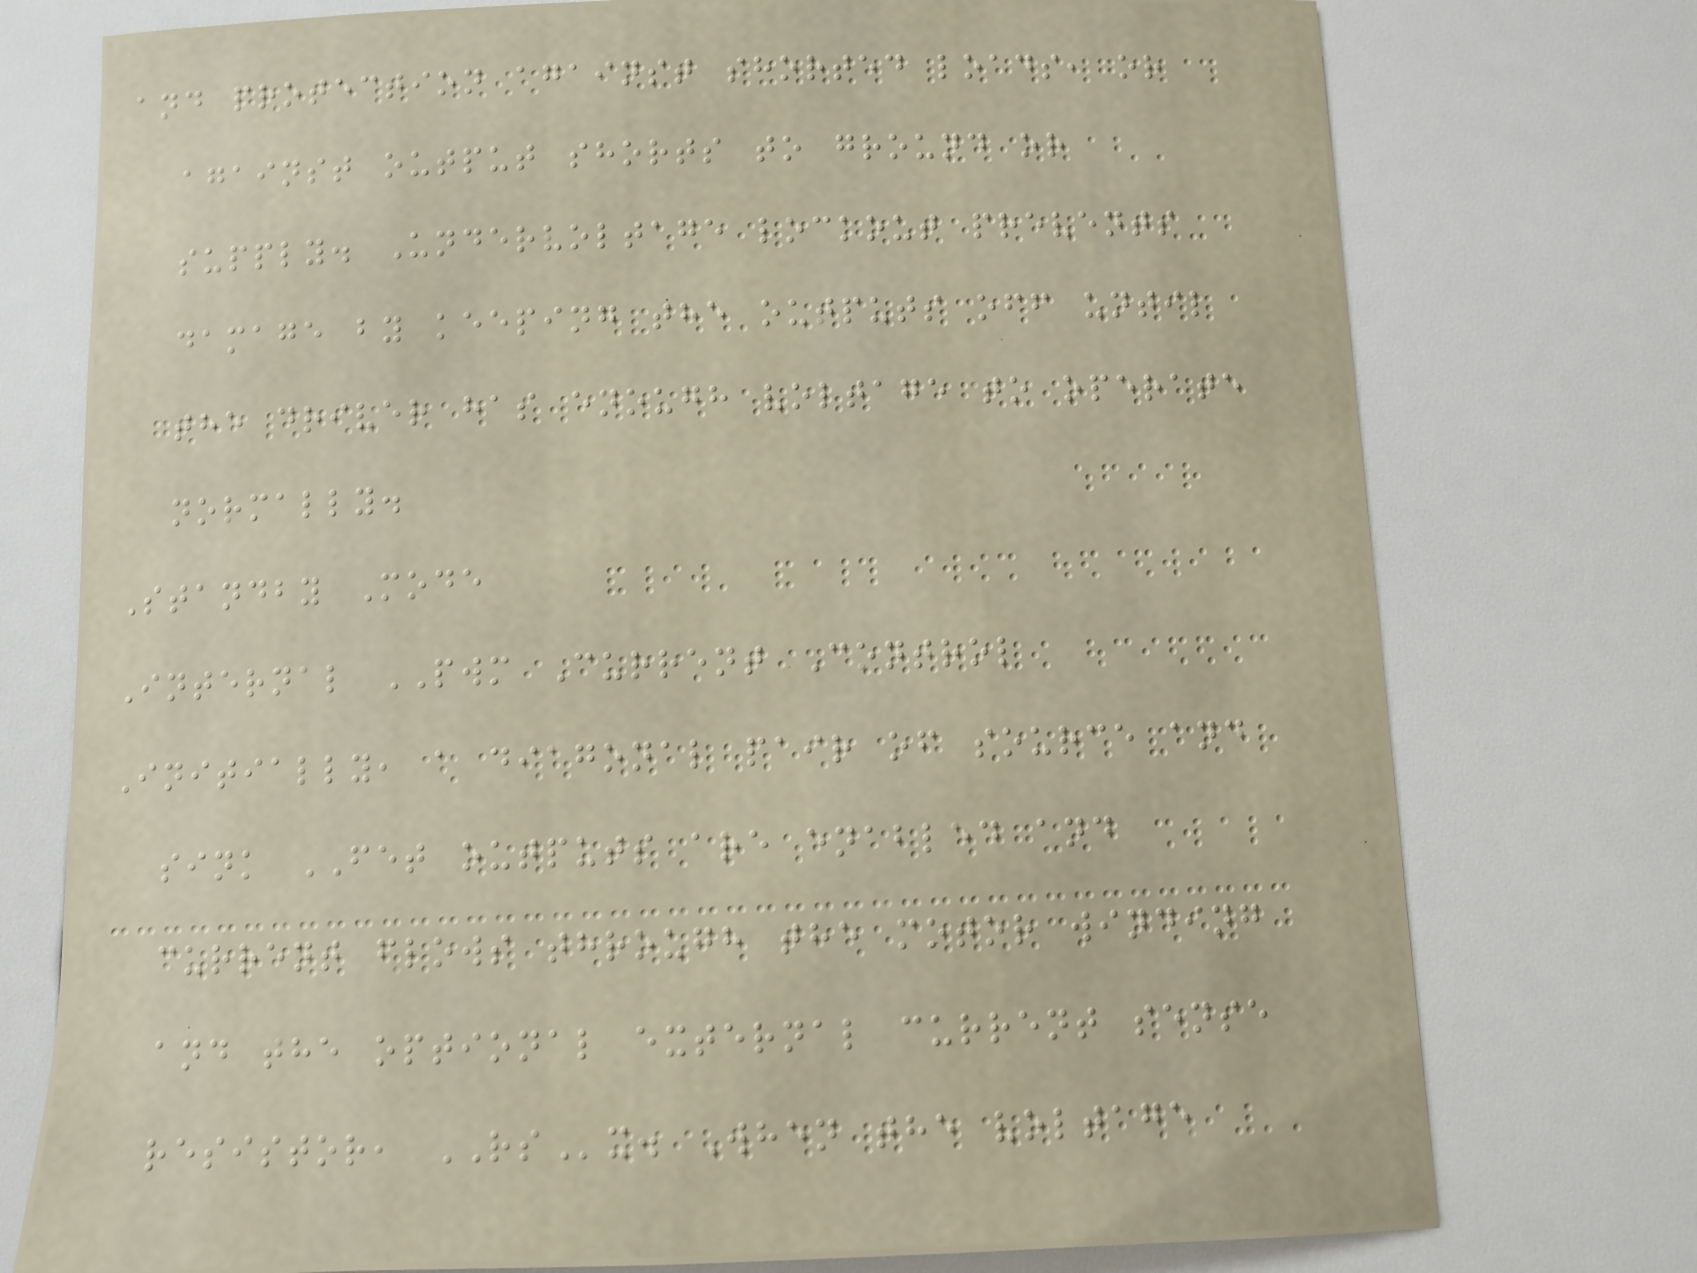and protection against shorted loads, or
against output shorts to ground or
supply. Undervoltage lockout prevents
damage by keeping the outputs off until
the driver has enough voltage to operate
normally.
Standby Mode
Internal PWM Current Control
Initially, a diagonal pair of source and
sink FET outputs are enabled and
current flows through the motor winding
and the optional external current sense
resistor, RSx. When the voltage
